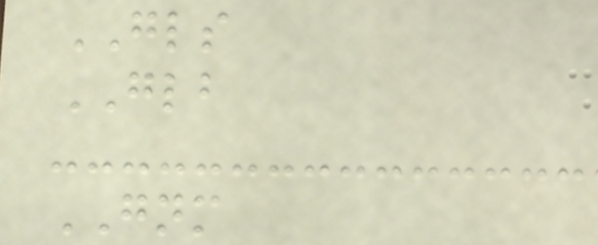GLS
GLB
GNM
